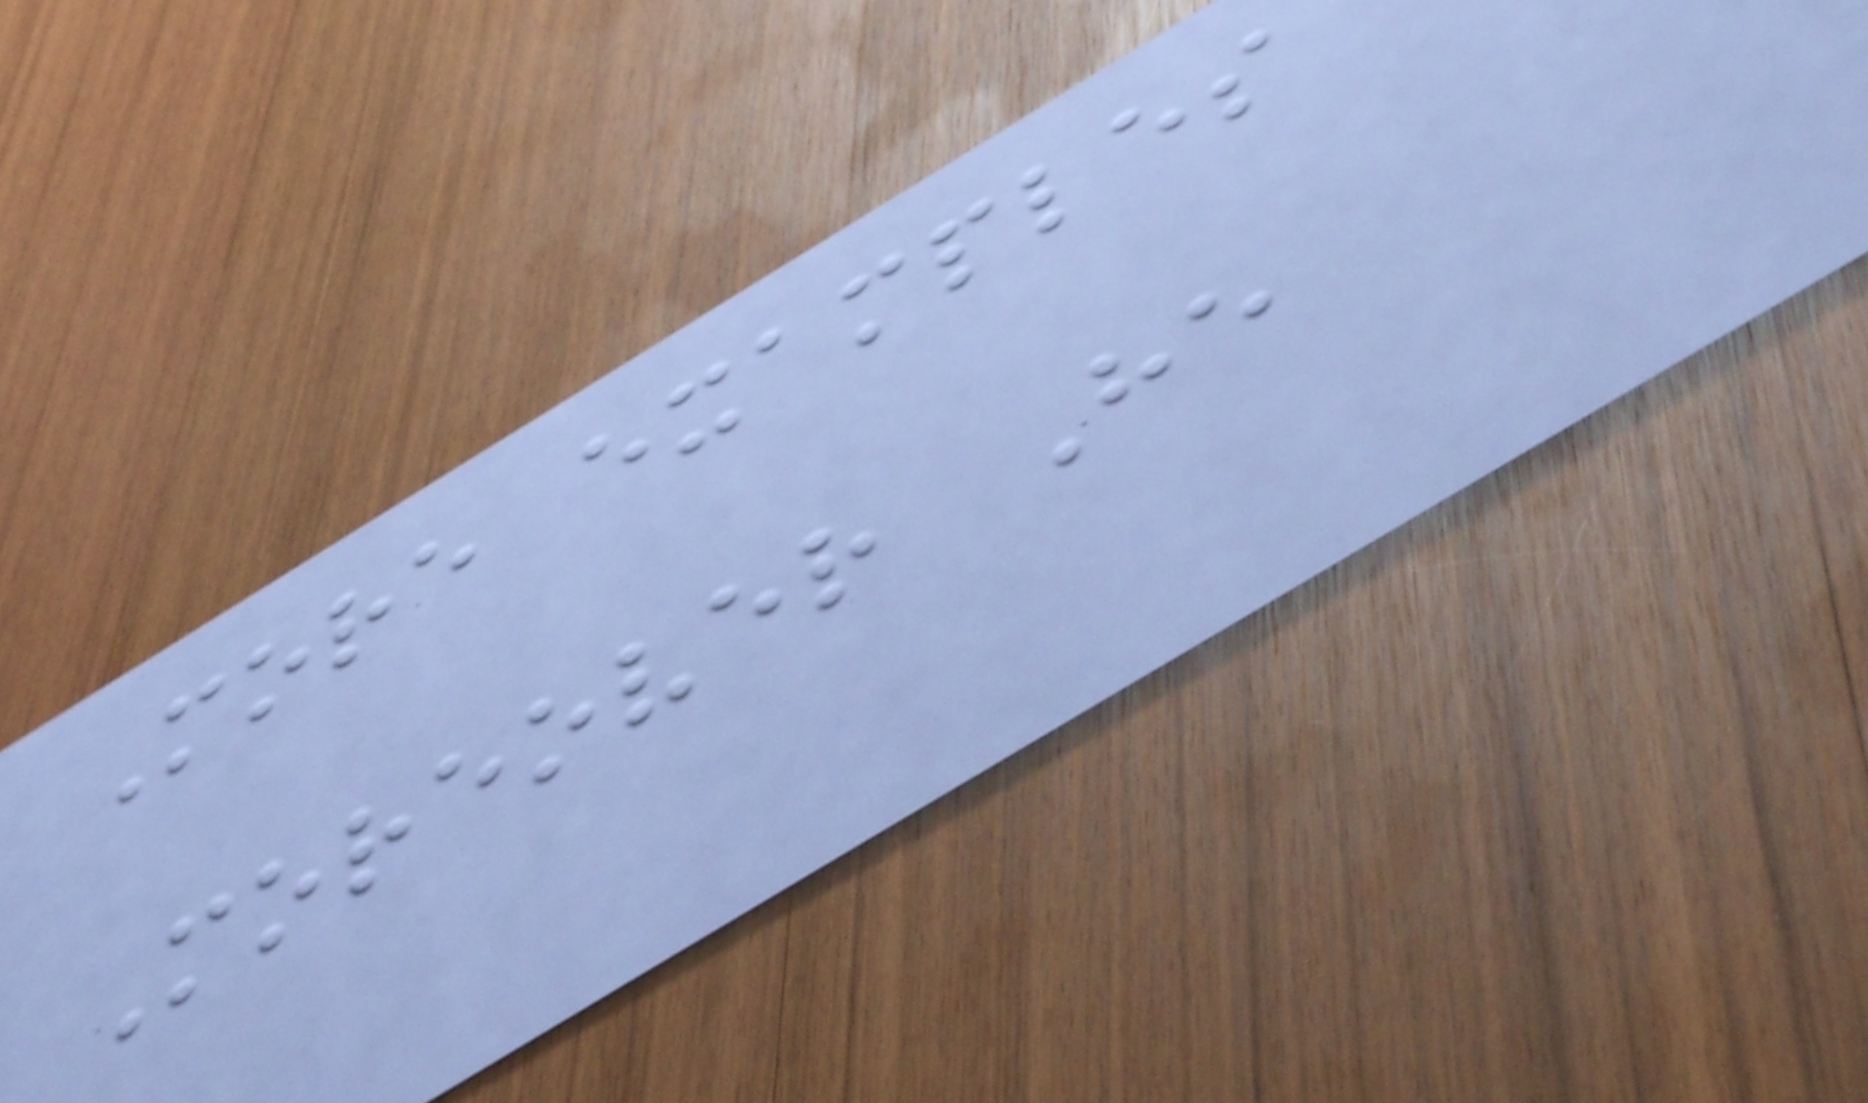More examples
Moreover He
